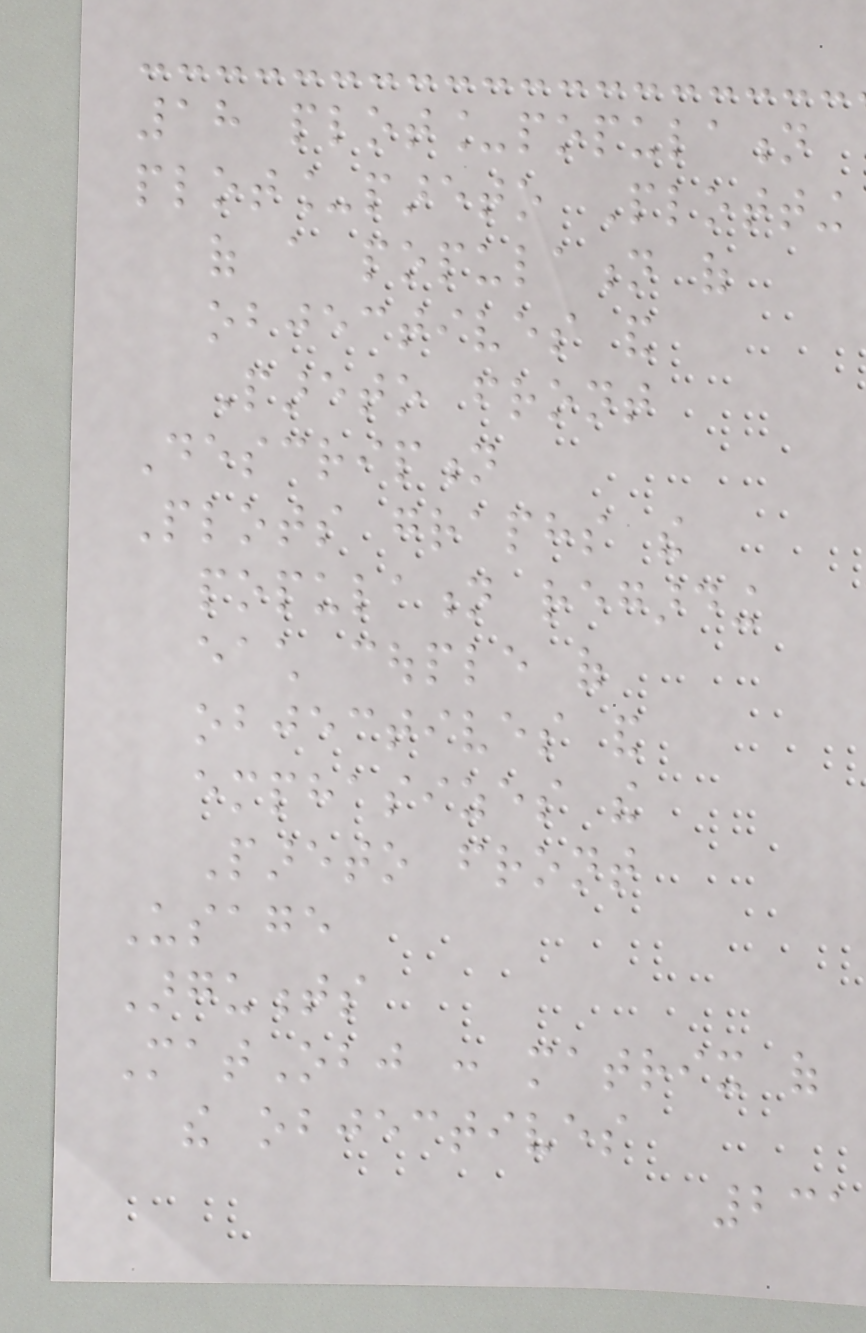18 plot_population
plot_pareto Plotting
of a population of
objectives and
Pareto front
Description
Plots graphs the
population regarding
each couple of
objectives and
emphasizes the
Pareto front
Usage
Arguments
MatObj : matrix of
the objectives
231
